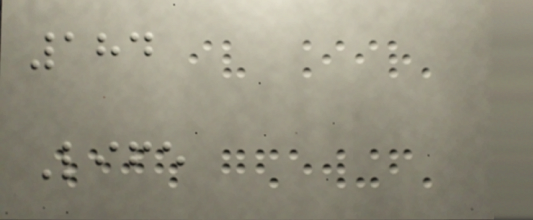184
Life
